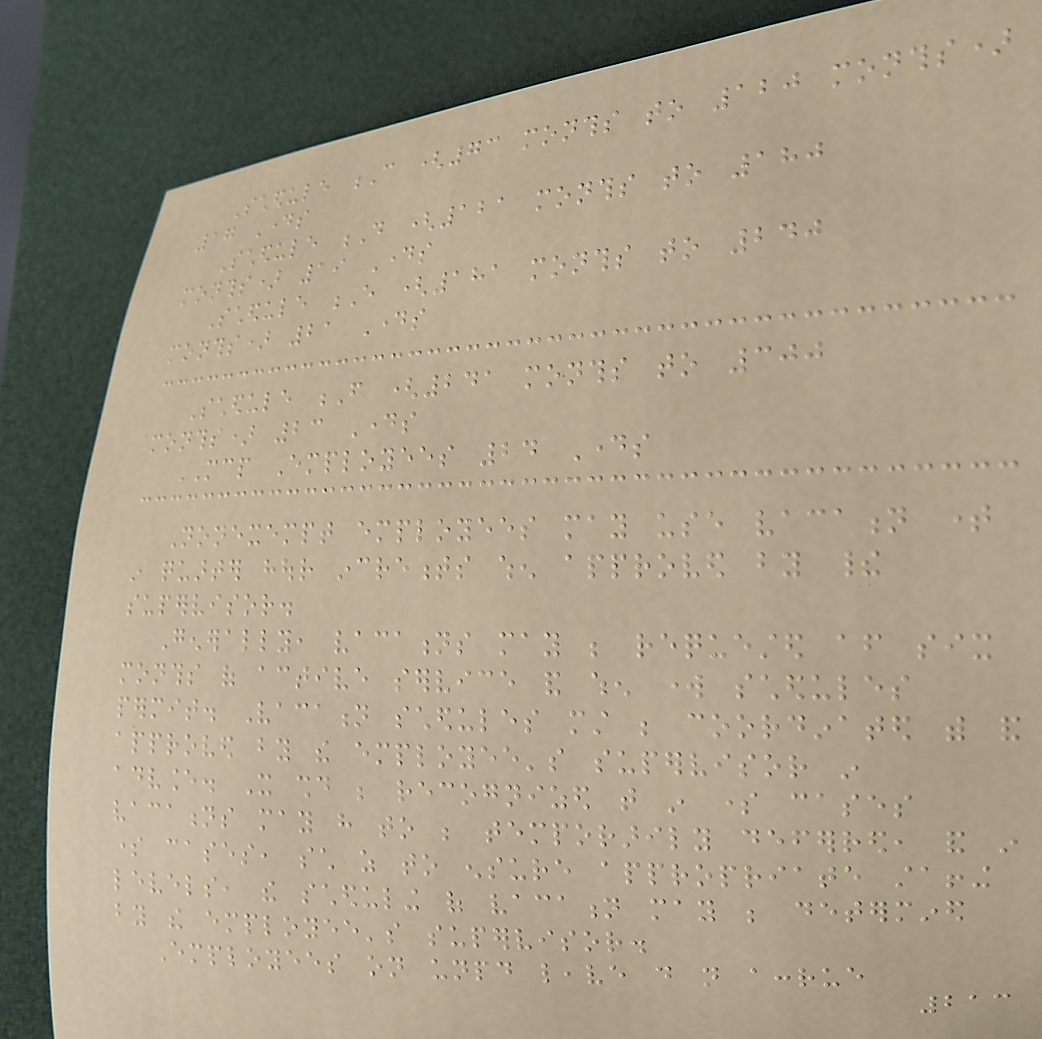Schedule C (73 months to 120 months)
17 Days
Schedule D (121 months to 180
months) 19 Days
Schedule E (181 months to 240
months) 21 Days
Schedule F (241 months to 300
months) 23 Days
MCP Employees 24 Days
Nonexempt employees may use vacation time
in quarter hour increments when approved by their
supervisor.
Generally, vacations may be requested after six
months of active service and when work schedules
permit. Vacation schedules must be coordinated with and
approved by the employee's supervisor in
advance. It should be recognized that in some cases
vacations may have to be temporarily deferred, and in
some cases, such as to ensure appropriate staffing
levels, the scheduling of vacation may be determined
by the employee's supervisor.
Employees on unpaid leave do not accrue
213
